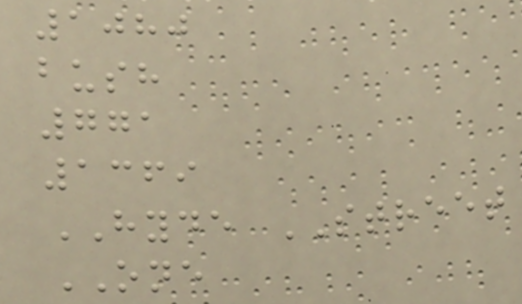1080
bush
771
1369
HYDE STREET
ONE
